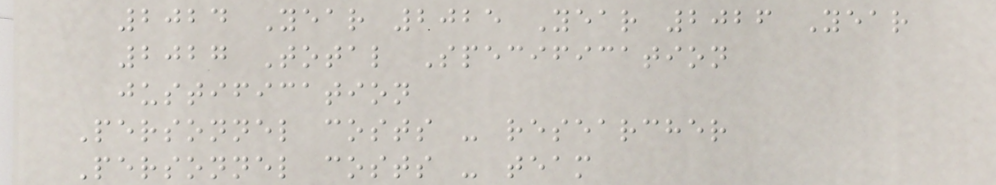2024 Year 2025 Year 2026 Year
2027 Total Specification
justification
Personnel costs - researcher
Personnel costs - team
